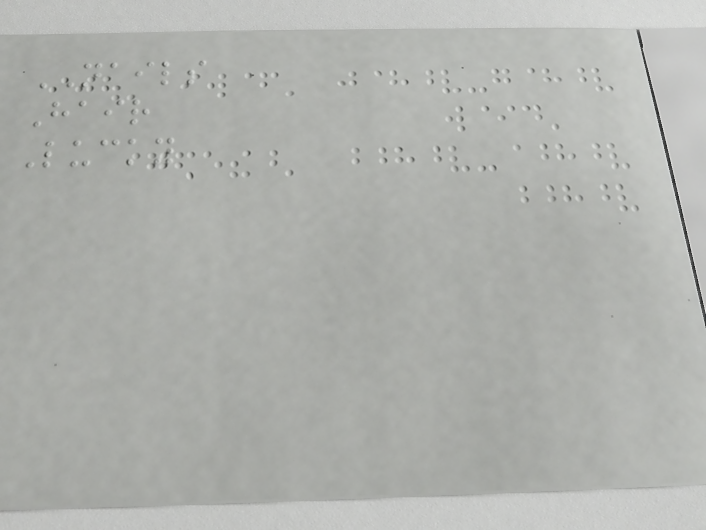NAILS
Hair
Lucky
